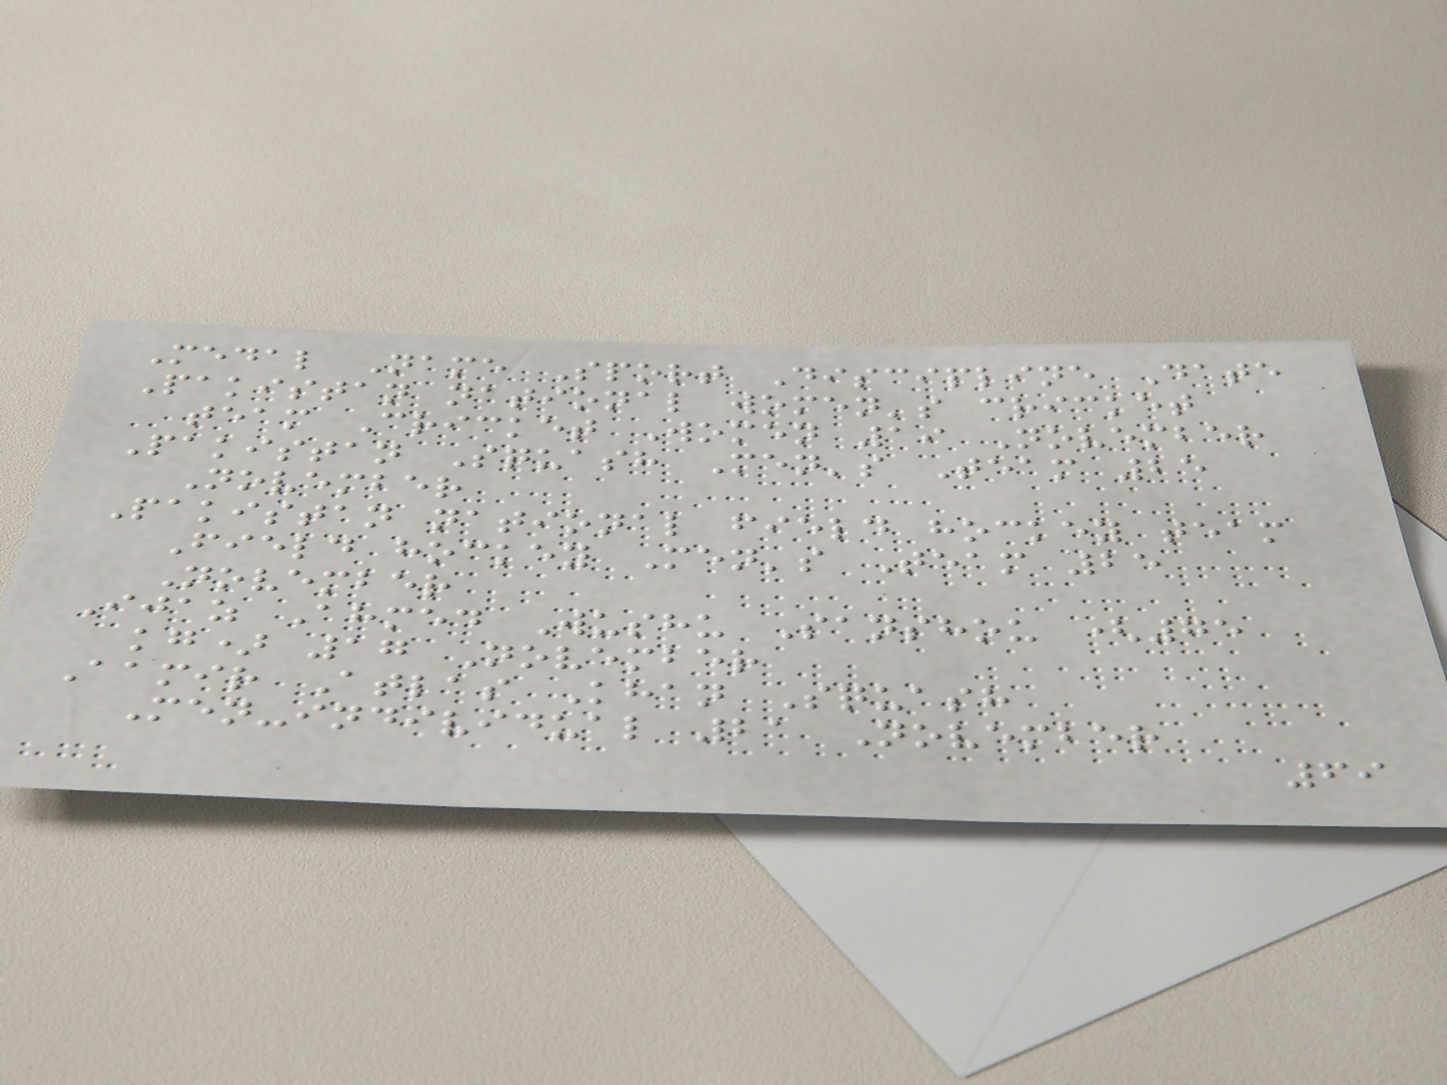Medal Name Sport Discipline Date
Pakistan national women's cricket
team Cricket Women 19 November
Pakistan Squash Men's Team 25
November
Pakistan national field hockey team
Field hockey Men's Team 25
November
Ijaz Ahmed Wushu Sanshou (75
kg) 17 November
Aamir Atlas Khan Squash
Men-individual 21 November
69
